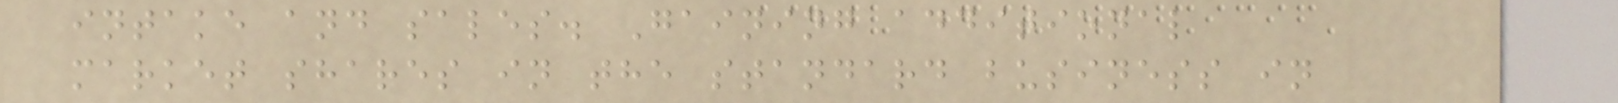intake and sales. Gaining additional
market shares in the standard business in
